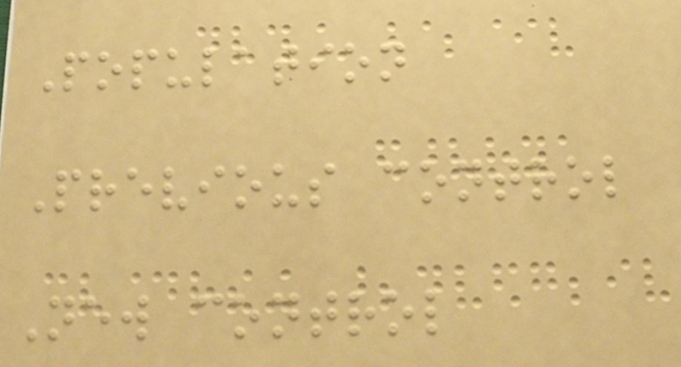Population
Previous control
New control
